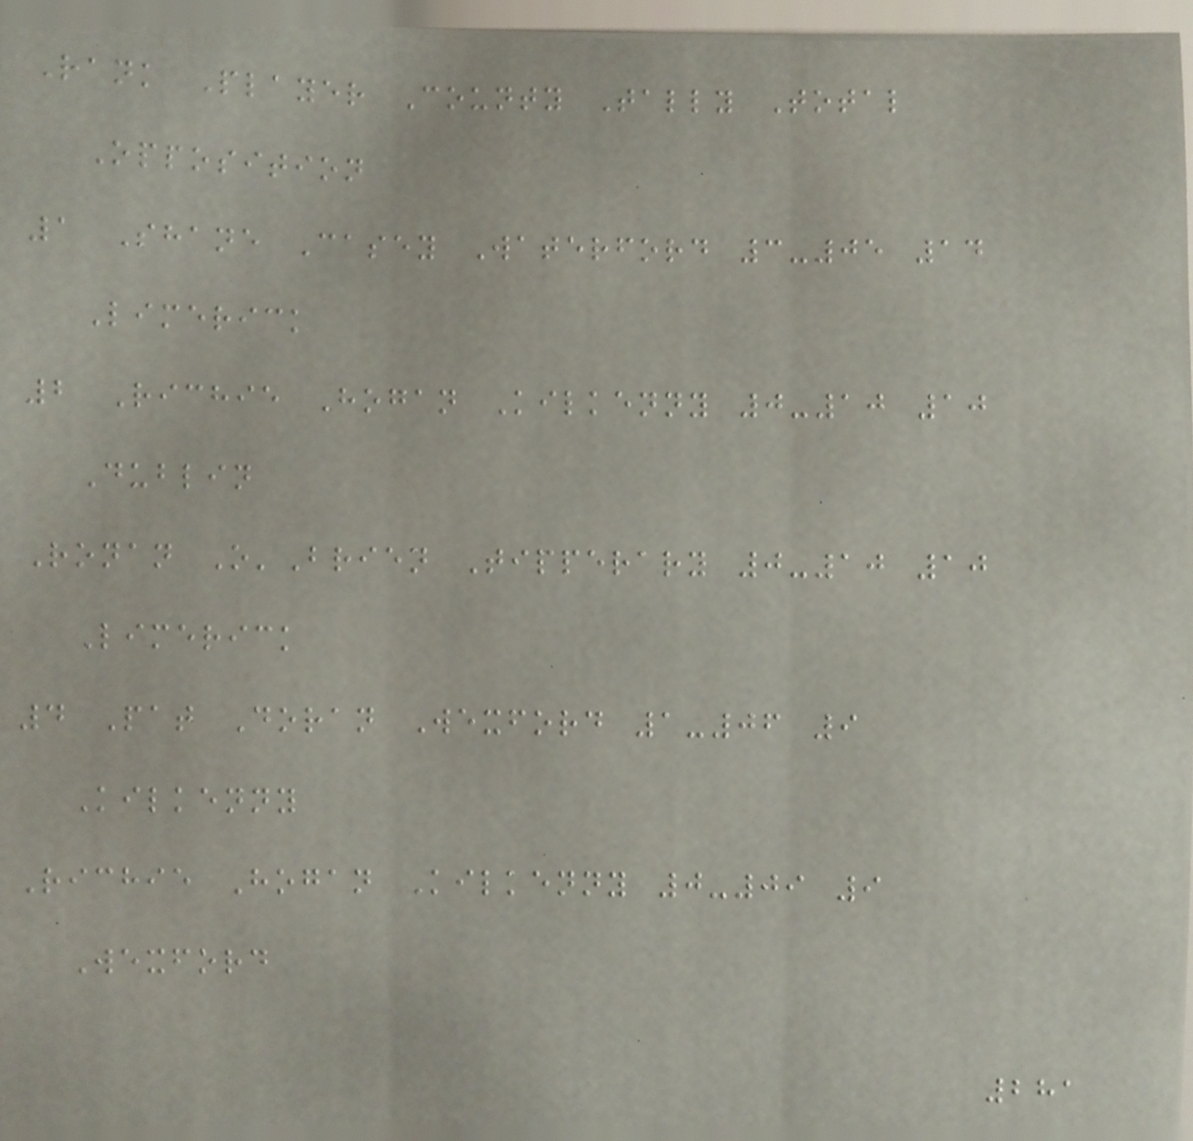Rank Player County Tally Total
Opposition
1 Shane Casey Waterford 3-05 14
Limerick
2 Richie Hogan Kilkenny 0-10 10
Dublin
Ronan O'Brien Tipperary 0-10 10
Limerick
4 Pat Doran Wexford 1-06 9
Kilkenny
Richie Hogan Kilkenny 0-09 9
Wexford
281
